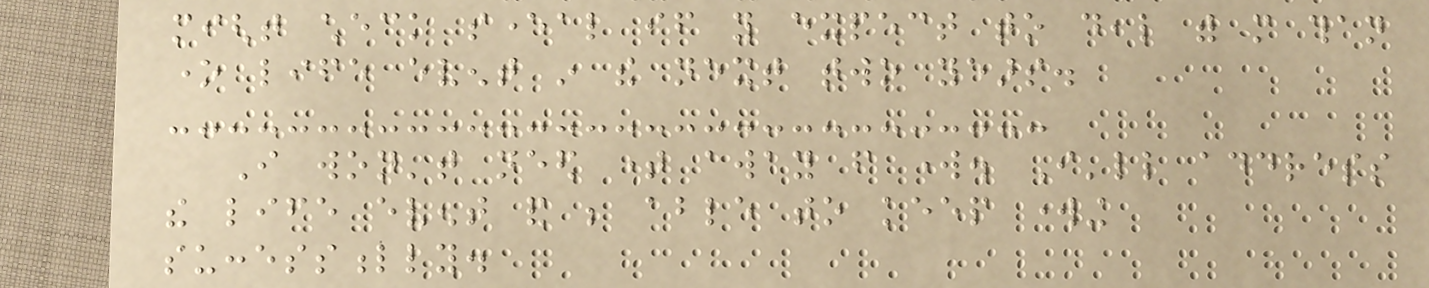might check several if you expect to deal with more than
one life event in the next two years.
I won't need time away from work. I'll address
the life event and be able to keep working
successfully.
